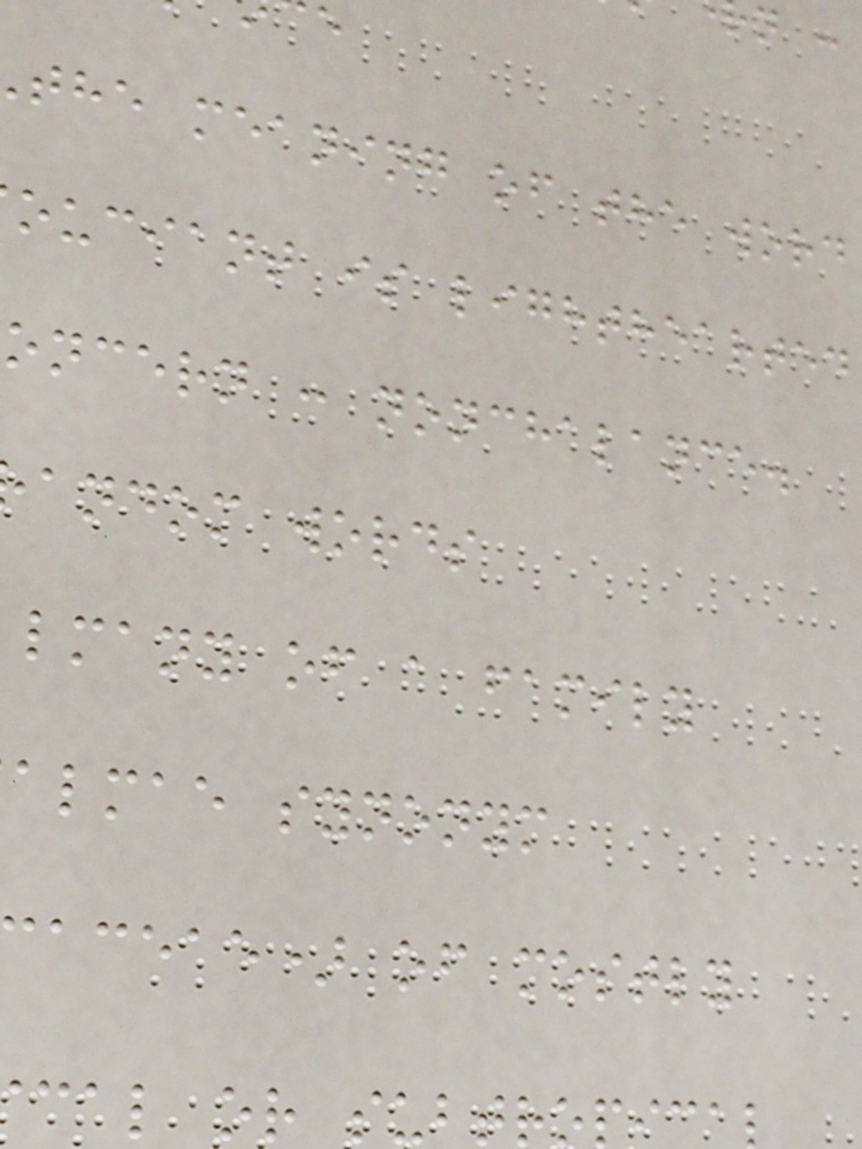the meaning of the word
ouciant is lighthearted
oncern : nonchalance.
andom words
lmany of a family
almae synonym
aceae) of mostly
cal or subtrop
